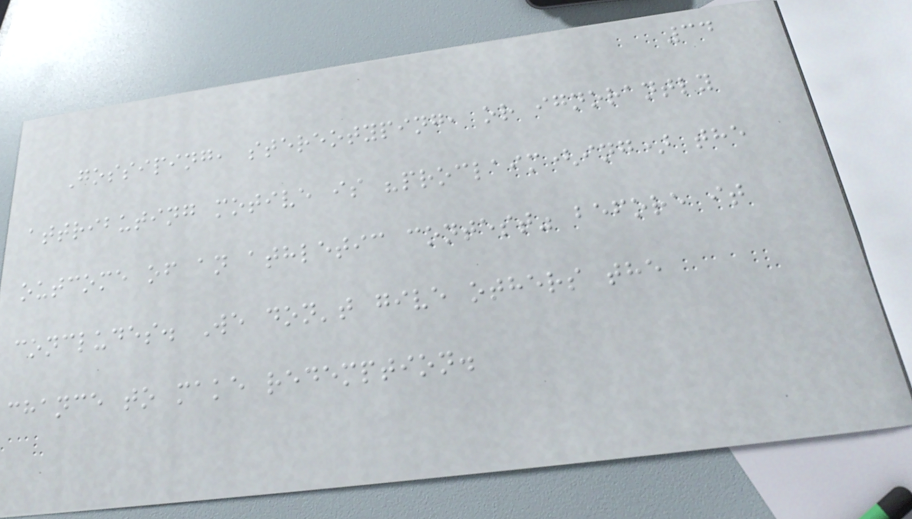34
Gossiping, stereotyping, or ignorantly
attributing motive is "proclaim(ing) the
outcome of an athletic contest" before it
concludes. We don't give others the
chance to make redemption.
